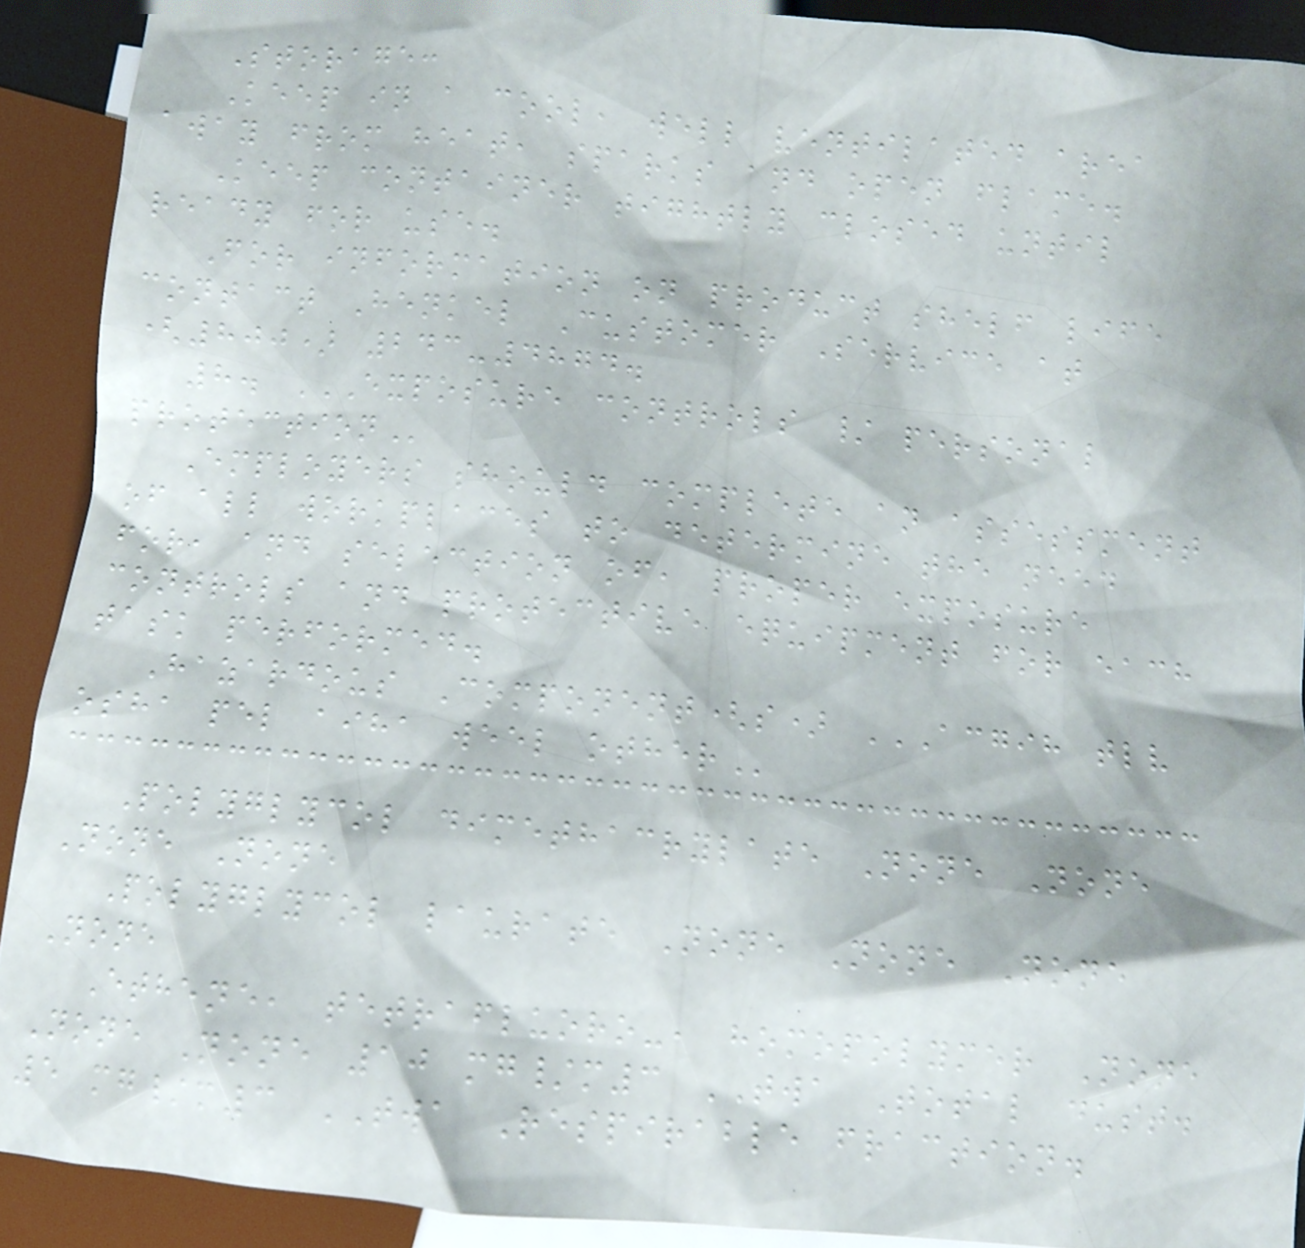Storage:
Keep in a cool, well ventilated area
away from heat, sparks and open flame.
Keep container tightly closed until
ready for use.
For information on product shelf life
contact Henkel Customer Service at
(800) 243-4874.
8. EXPOSURE CONTROLS / PERSONAL
PROTECTION
Employers should complete an assessment
of all workplaces to determine the need
for, and selection of, proper exposure
controls and protective equipment for each
task performed.
Hazardous Component(s) ACGIH TLV
OSHA PEL AIHA WEEL OTHER
Polyglycol dimethacrylate None None
None None
Polyglycol laurate None None None
None
Ethene, tetrafluoro-, homopolymer None
None None 10 mg/m3 TWA Total dust.
5 mg/m3 TWA Respirable fraction.
